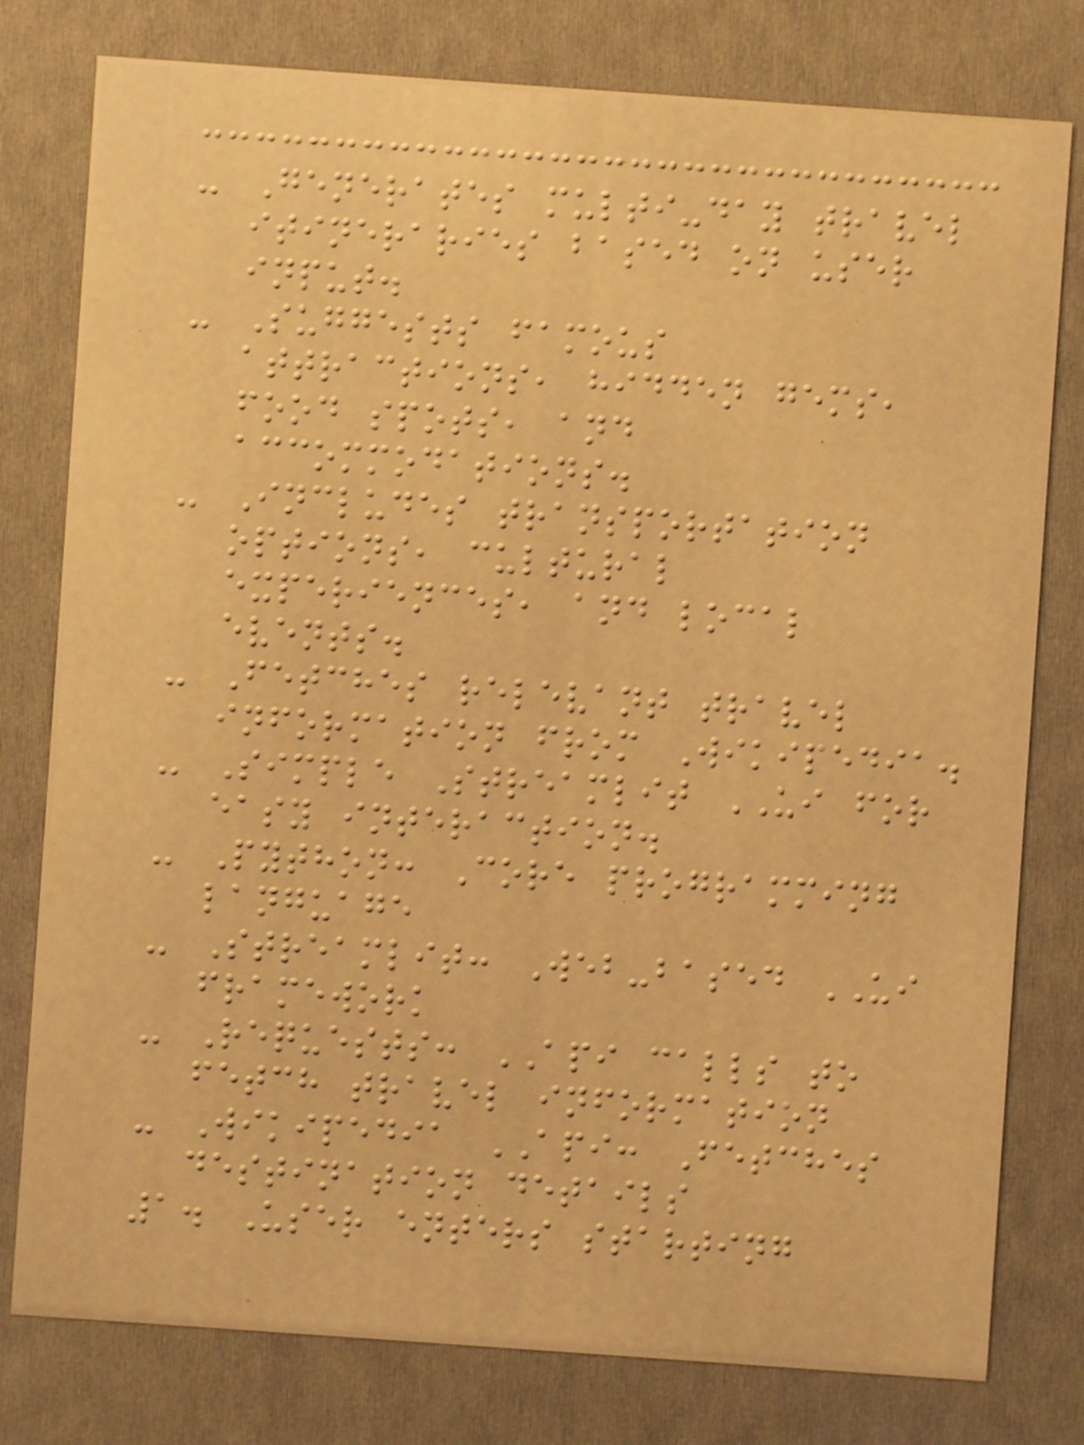- Generates multi-day travel
itineraries based on user
input.
- Suggests famous
attractions, hidden gems,
food spots, and
accommodations.
- Includes transportation
options, cultural
experiences, and local
events.
- Fetches relevant travel
information from Wikipedia.
- Simple Streamlit UI for
easy interaction.
- Python: Core programming
language
- Streamlit: Web-based UI
framework
- Requests: API calls to
fetch travel information
- Wikipedia API: Fetches
destination details
1. User enters starting
